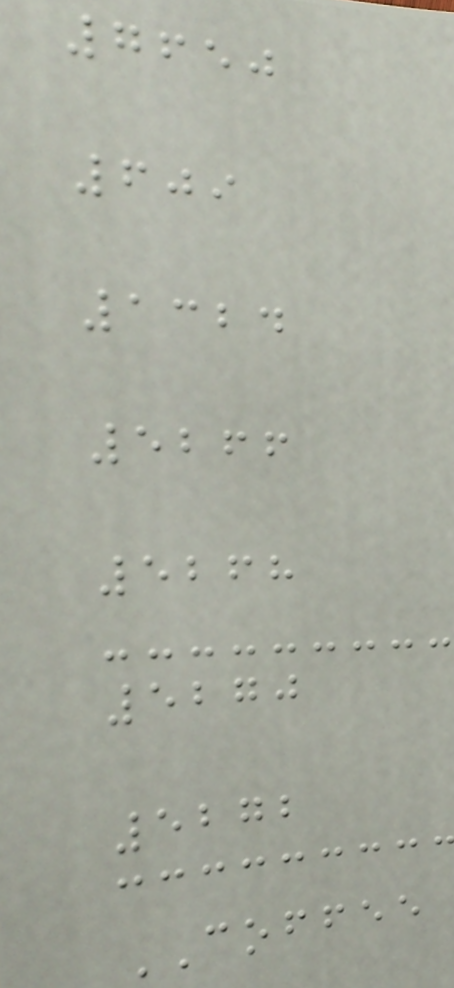7650
609
1324
5266
5268
5270
5272
COFFEE
